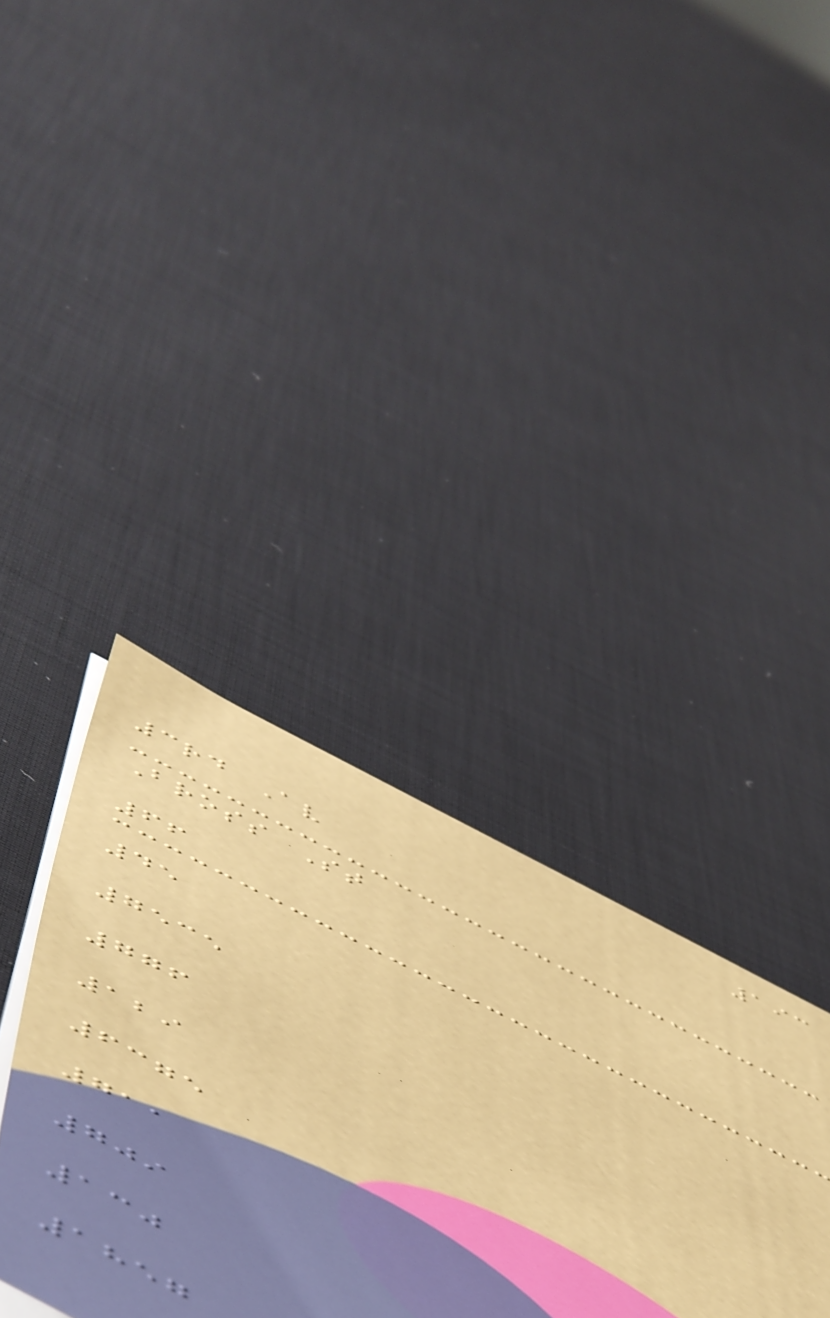193
3rd Av
Bross St
66
45
7535
776
129
6375
711
709
130
1857
